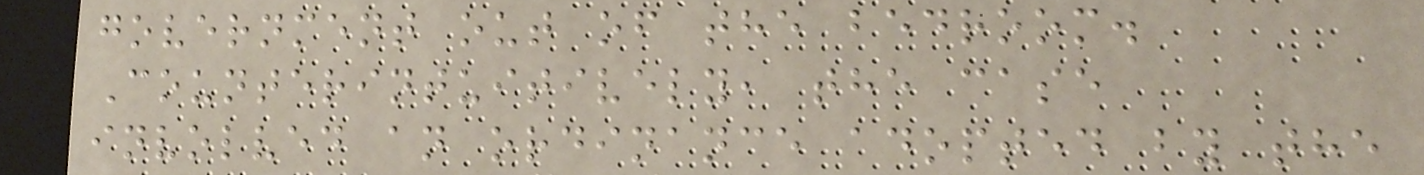government out of the bedroom.
Counterintuitively, the case
involved an ordinance adopted by the
